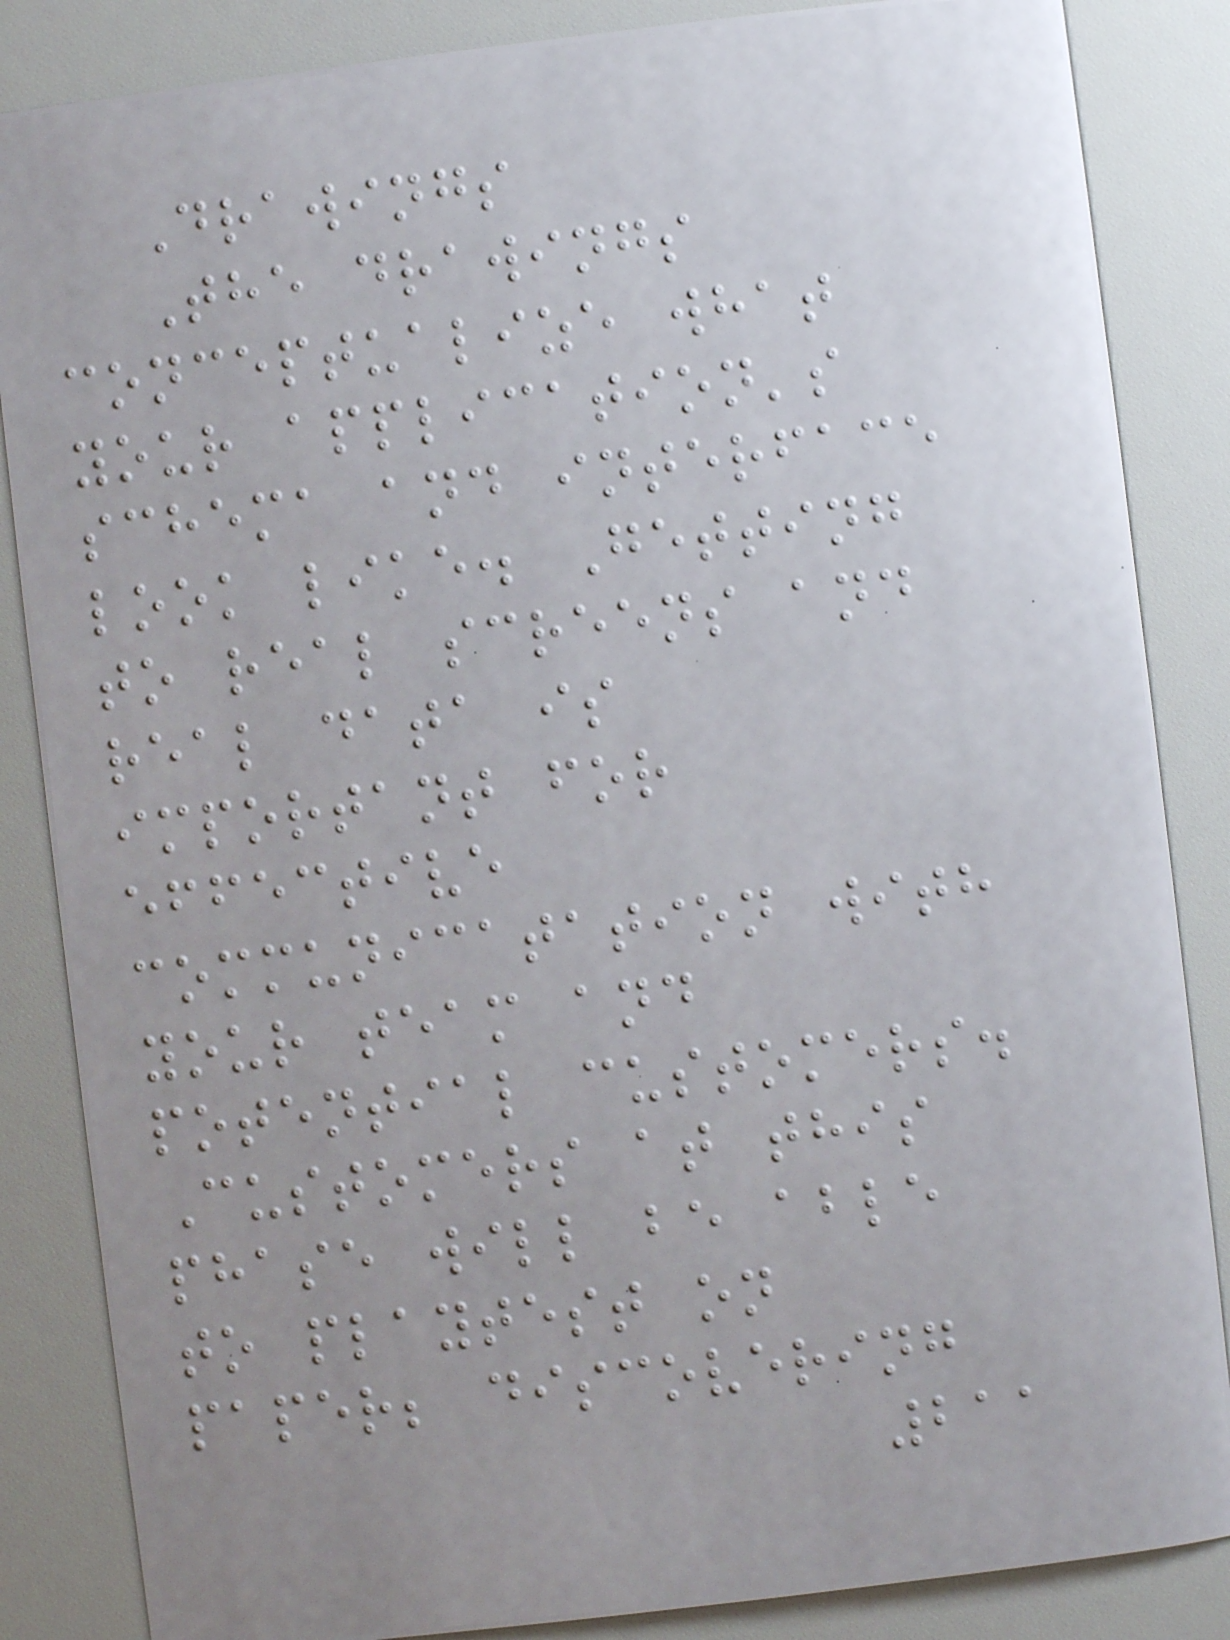Drawings
The drawings
conceptualize what
your application's
schema and interface
look like. Getting
to real screens and
real data is
important for
effective
communicatation with
your team and
potential customers.
Customers at this
phase will be able
to playtest on
paper; discovering
211
